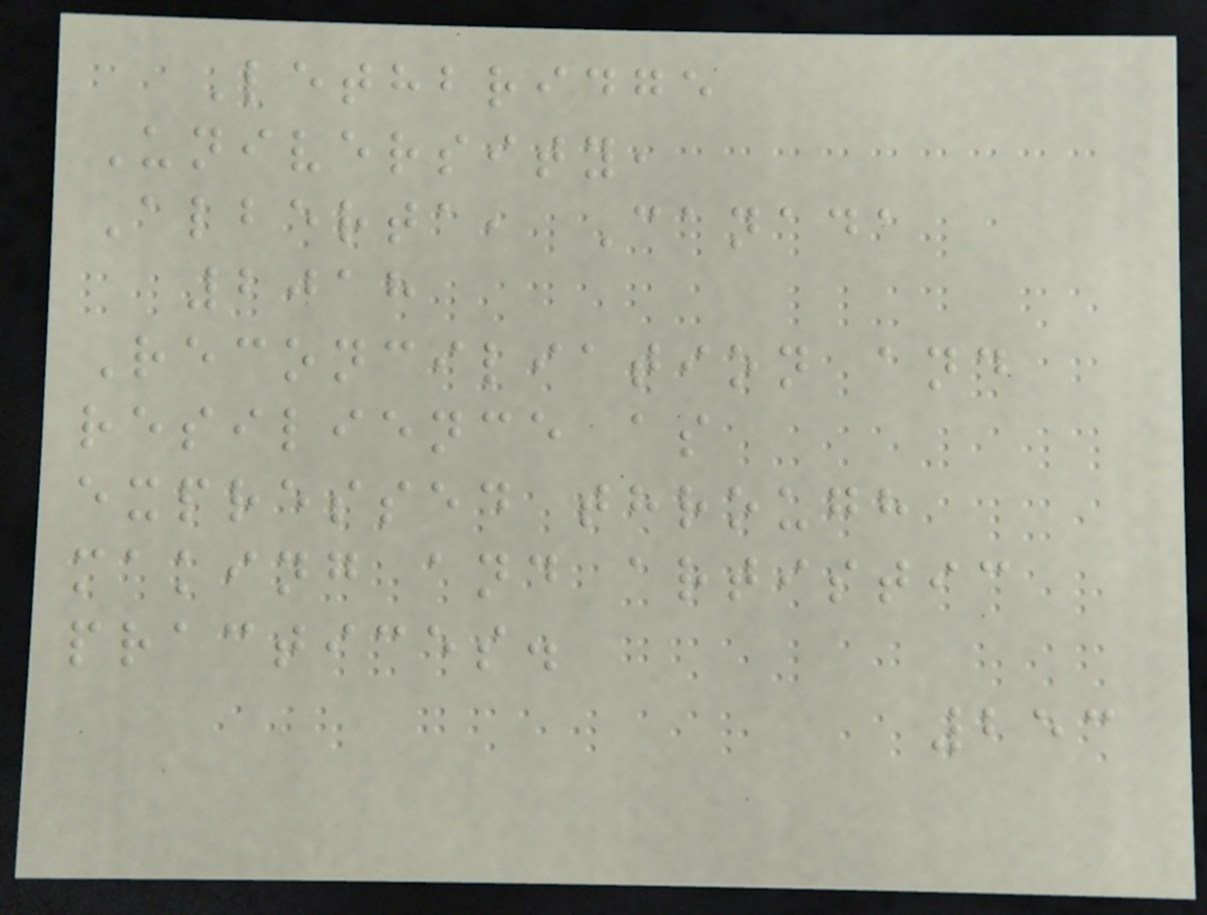Lethbridge
University,
Alberta, Canada
2018
Reconciliation and
resilience as
expressed through
making and artistic
practices.
253
